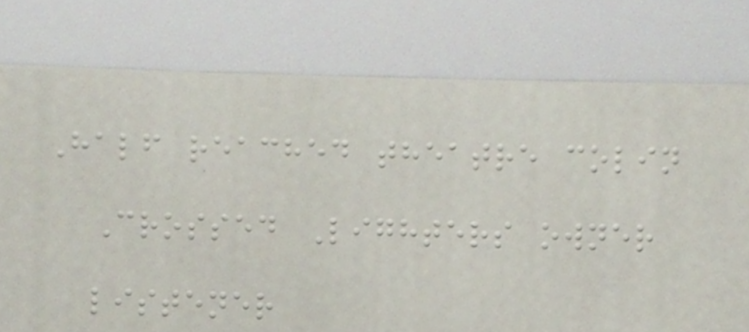Half reached theatre colin
Crossed Lighters owner
listener
